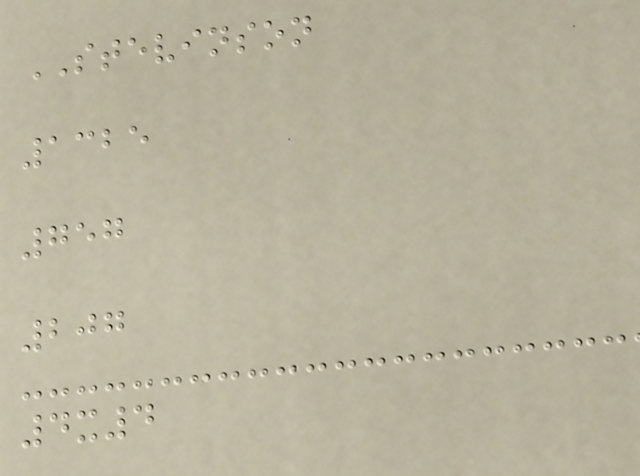STEVINSON
1325
757
207
4x4
